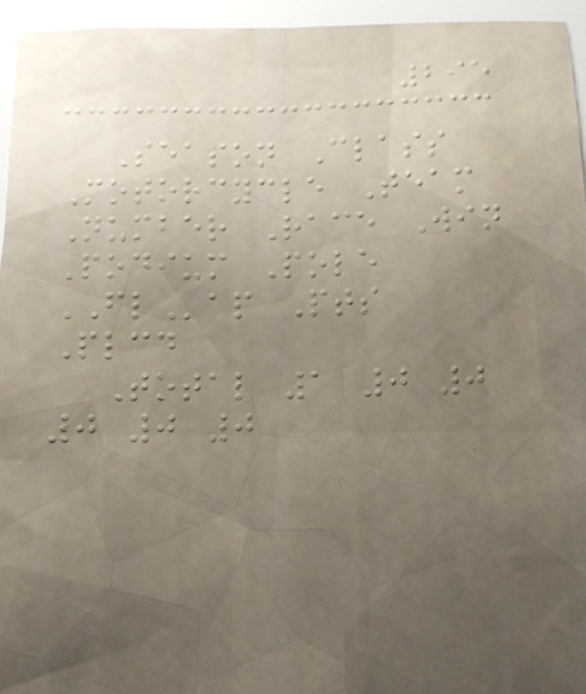295
Season Class
Motorcycle Team
Number Race Win
Podium Pole
FLap Pts
Plcd
Total 1 0 0
0 0 0
